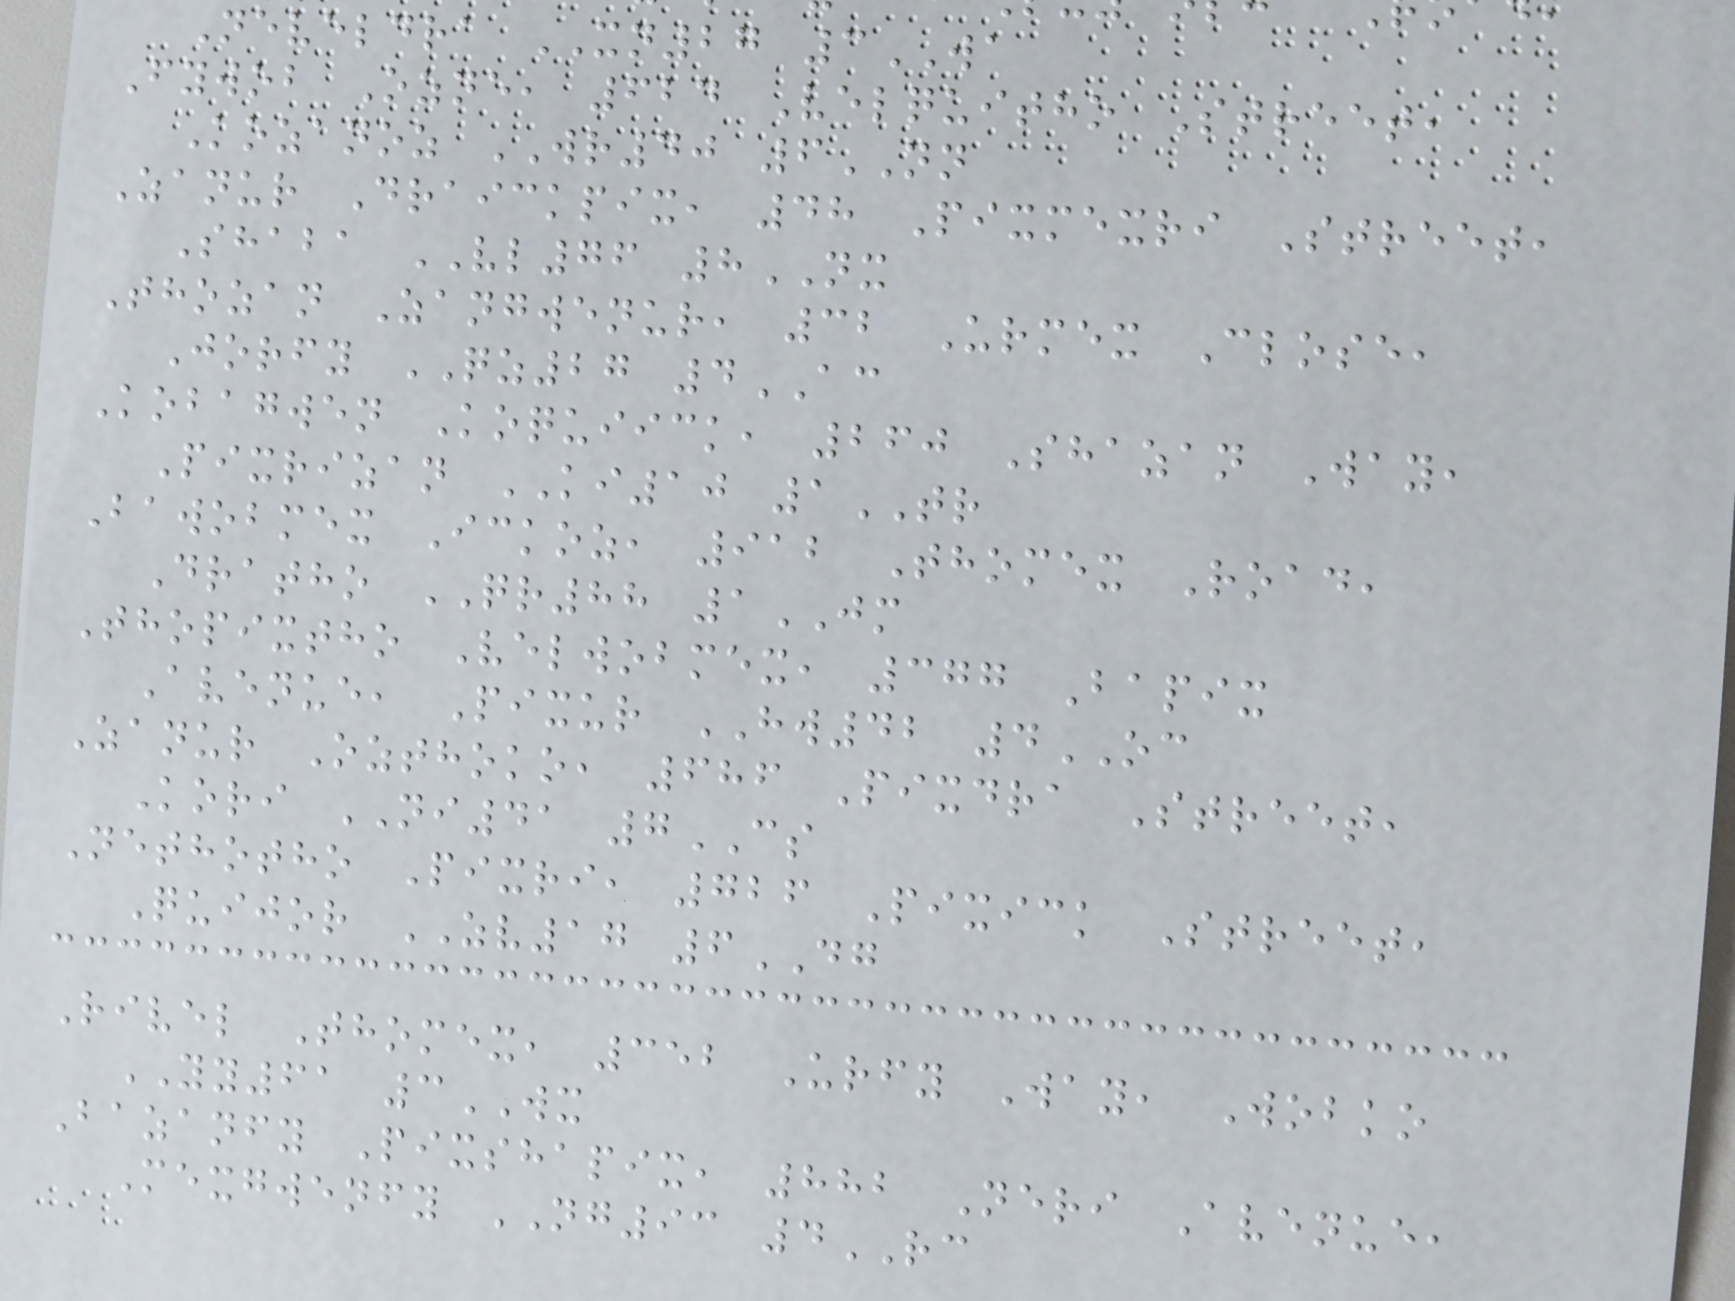Neveldra XN27 3WA
Fywob Ozne, 624 Velquitho Street,
Kozanoz WR40 6NN
Zanur Draickpix, 48 Pixmexri Street,
Shaba VL76 8NX
Thozan Zangwenur, 32 Urmex Close,
Jorfy QZ27 4AC
Kobagwen Koquiick, 260 Shazan Way,
Pixrizan KI10 1TR
Bawobmex Ickoz, 912 Thomex Road,
Dratho QR88 1JM
Thopixtho Velwobmex, 377 Bapix
Avenue, Pixur HW42 4OC
Zanur Ozthoko, 686 Pixdra Street,
Kori NI41 7CS
Nethotho Pixri, 726 Pixick Street,
Quijor ZV17 6DG
Rivel Thomex, 352 Urfy Way, Wobko
YY61 3WX
Bazanfy Pixshapix, 882 Neri Avenue,
Mexgwenfy NG93 4RC
